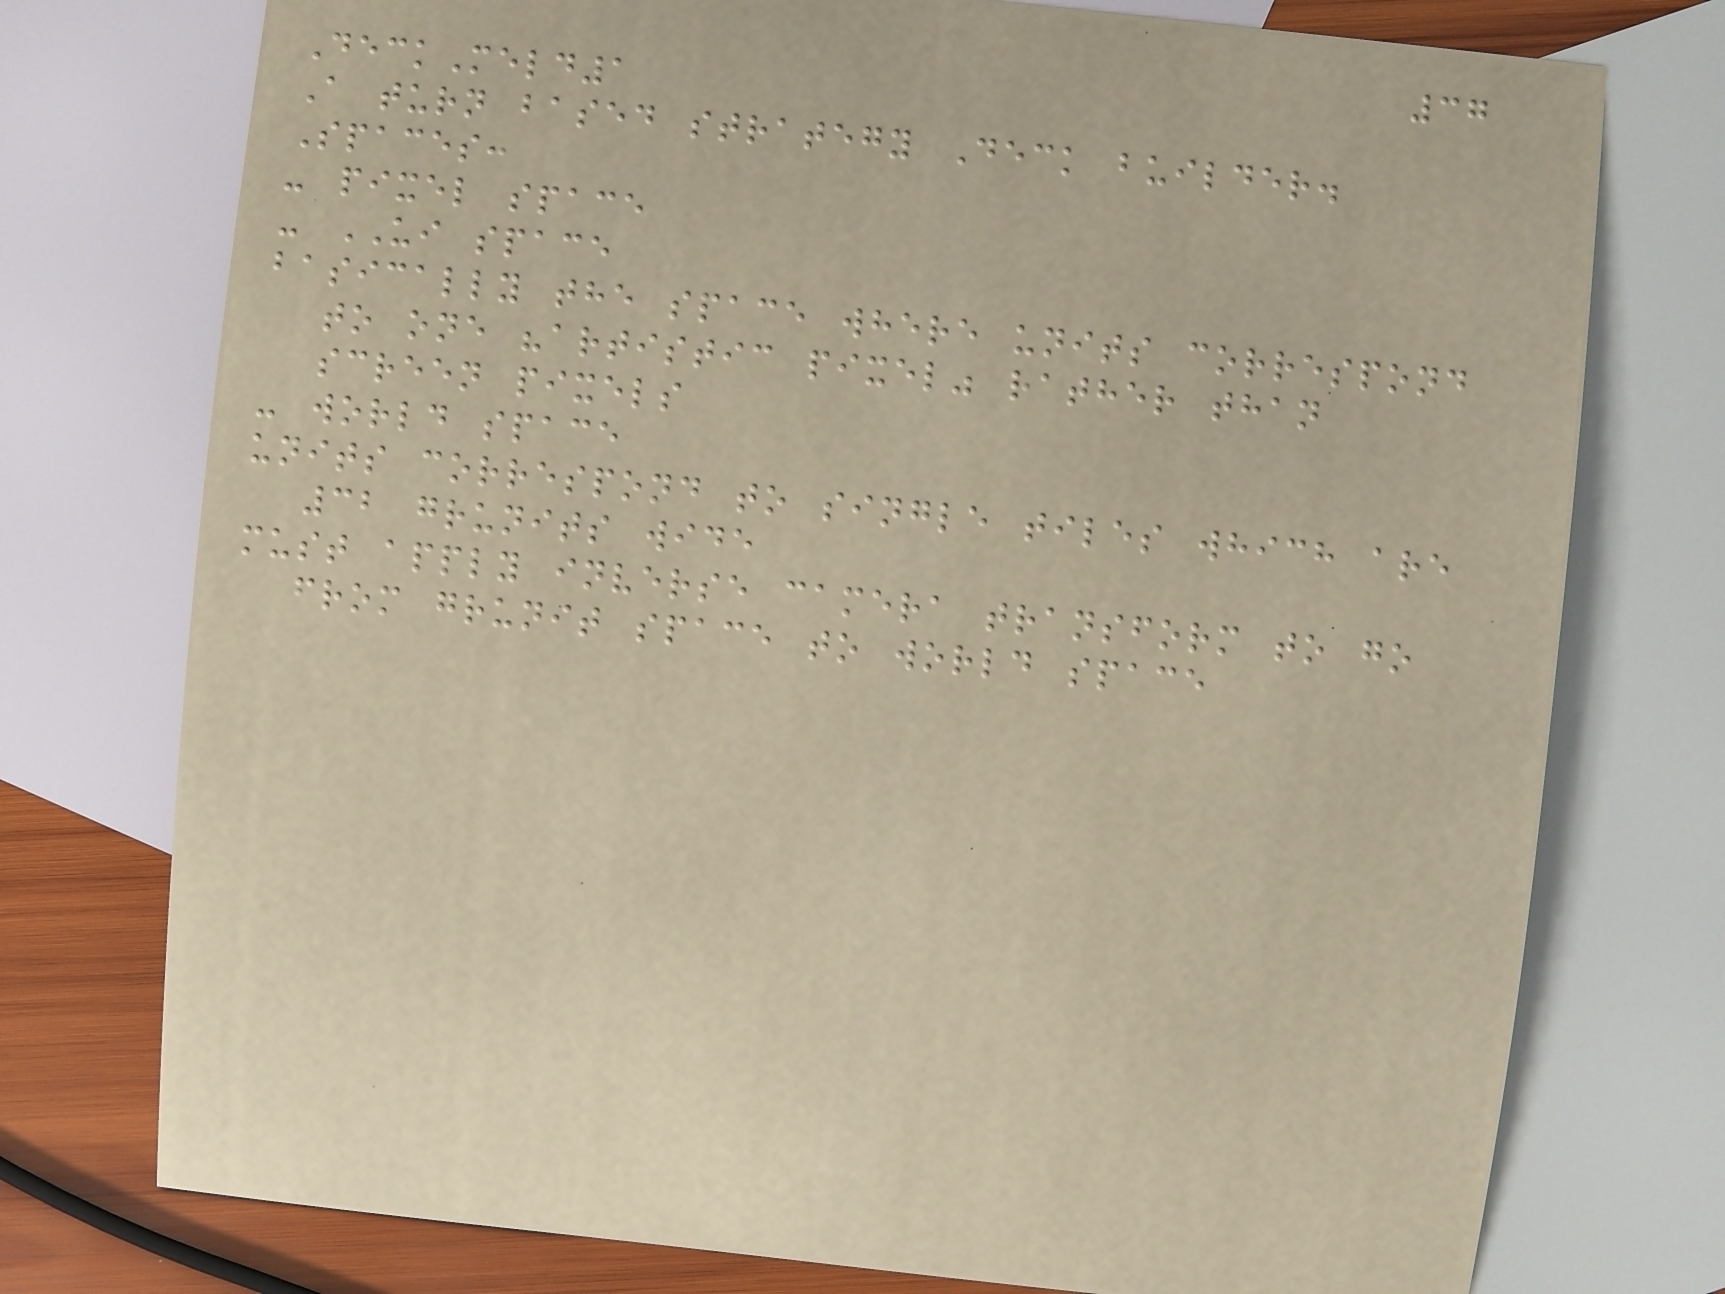37
DeckMeld1
A turn based strategy Deck builder.
Spaces:
- pixel space
- UI space
basically the space where units correspond
to one "artistic pixel" rather than
screen pixels
- world space
units correspond to single tiles which are
32 grunits wide
must apply inverse camera transform to go
from grunit space to world space
